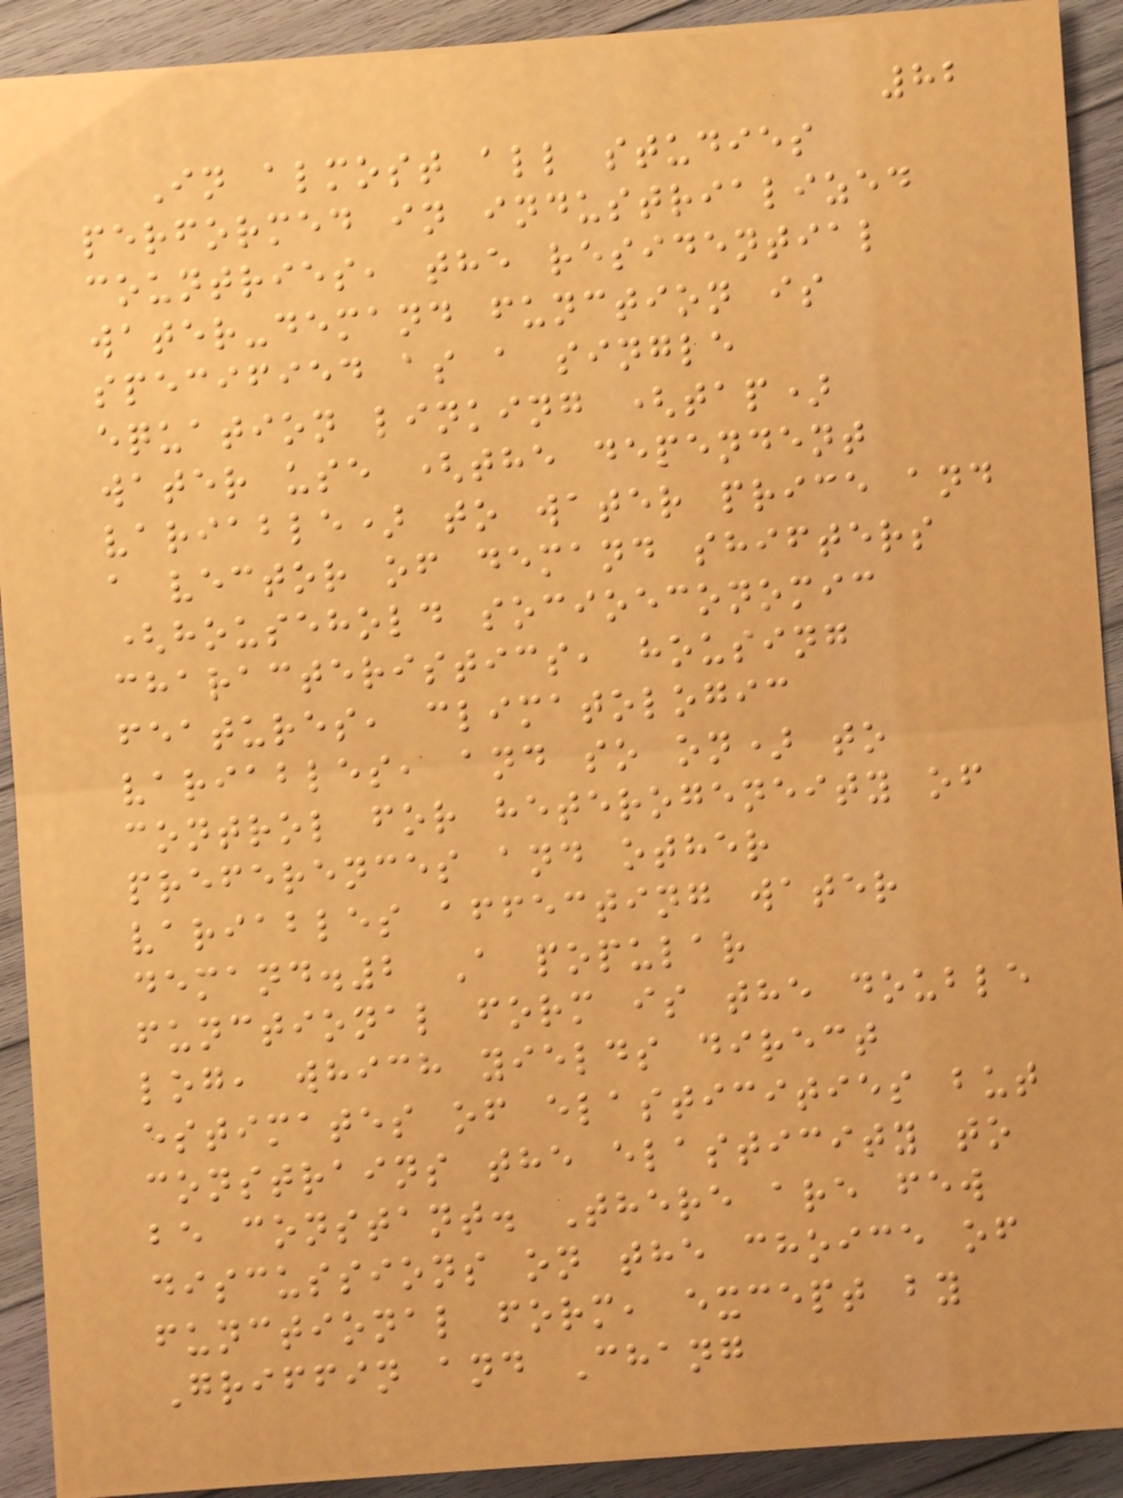82
In almost all studies
performed in industrialized
countries, the residential
water-demand function is
specified as a single
equation linking (tap)
water use (the dependent
variable) to water price and
a vector of demand shifters
(household socioeconomic
characteristics, housing
features, climatologic
variables, and so on) to
control for heterogeneity of
preferences and other
variables affecting water
demand.2 A popular
functional form is the double
log, which yields direct
estimates of elasticities but
constrains the elasticity to
be constant. There are few
discussions on the choice of
functional form, except by
Griffin and Chang
